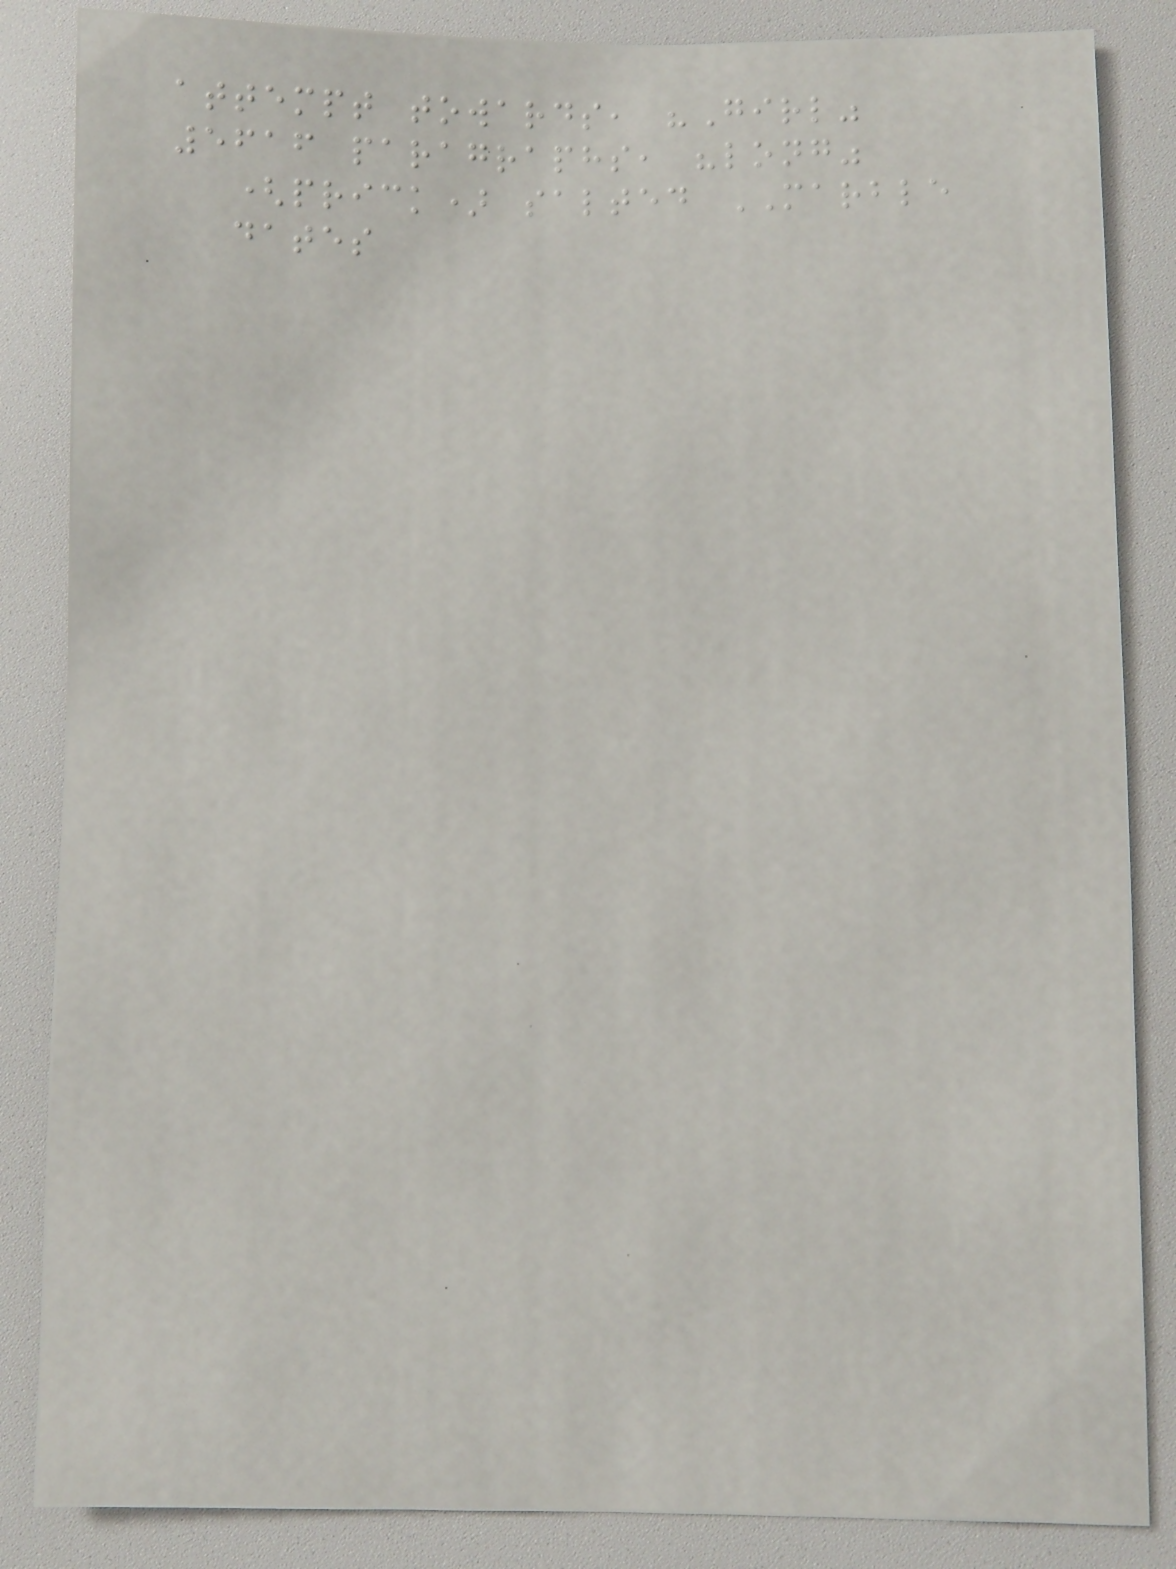attempt towards, "Girl"
5616 paragraphs, "long"
(prick) salted MARBLE
dates
